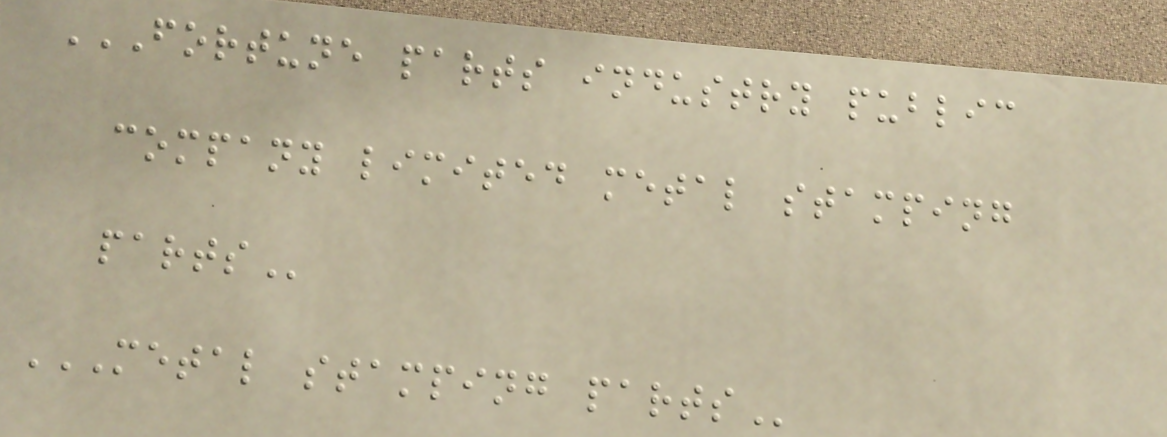FORTUNE PARTS INDUSTRY PUBLIC
COMPANY LIMITED METAL STAMPING
PARTS
METAL STAMPING PARTS
